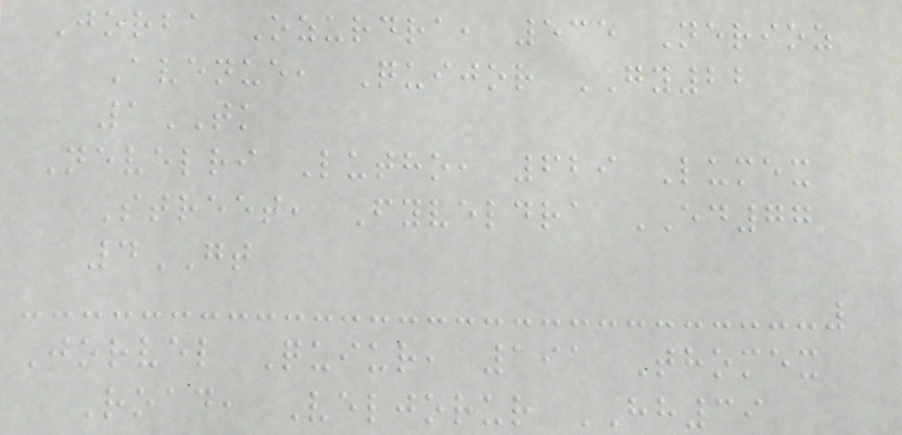Jorba Ozurdra, 535 Nerioz
Avenue, Quijor GY22
1TK
Nevelri Lutho, 629 Lumex
Street, Fyveldra ED77
4GT
Jorvel Quiur, 191 Thomex
Road, Veljorur HH39
